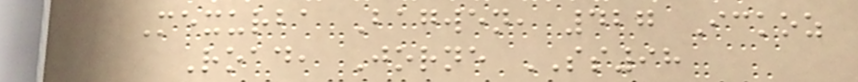Mexurba Bagwen, 427 Ickoz
Road, Jorne SS98
